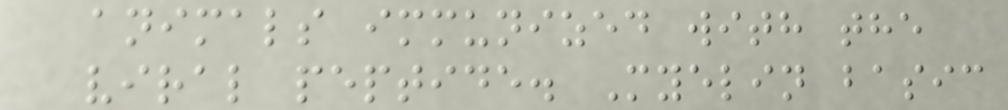animals immunized with the
viral peptide. Myelin basic
